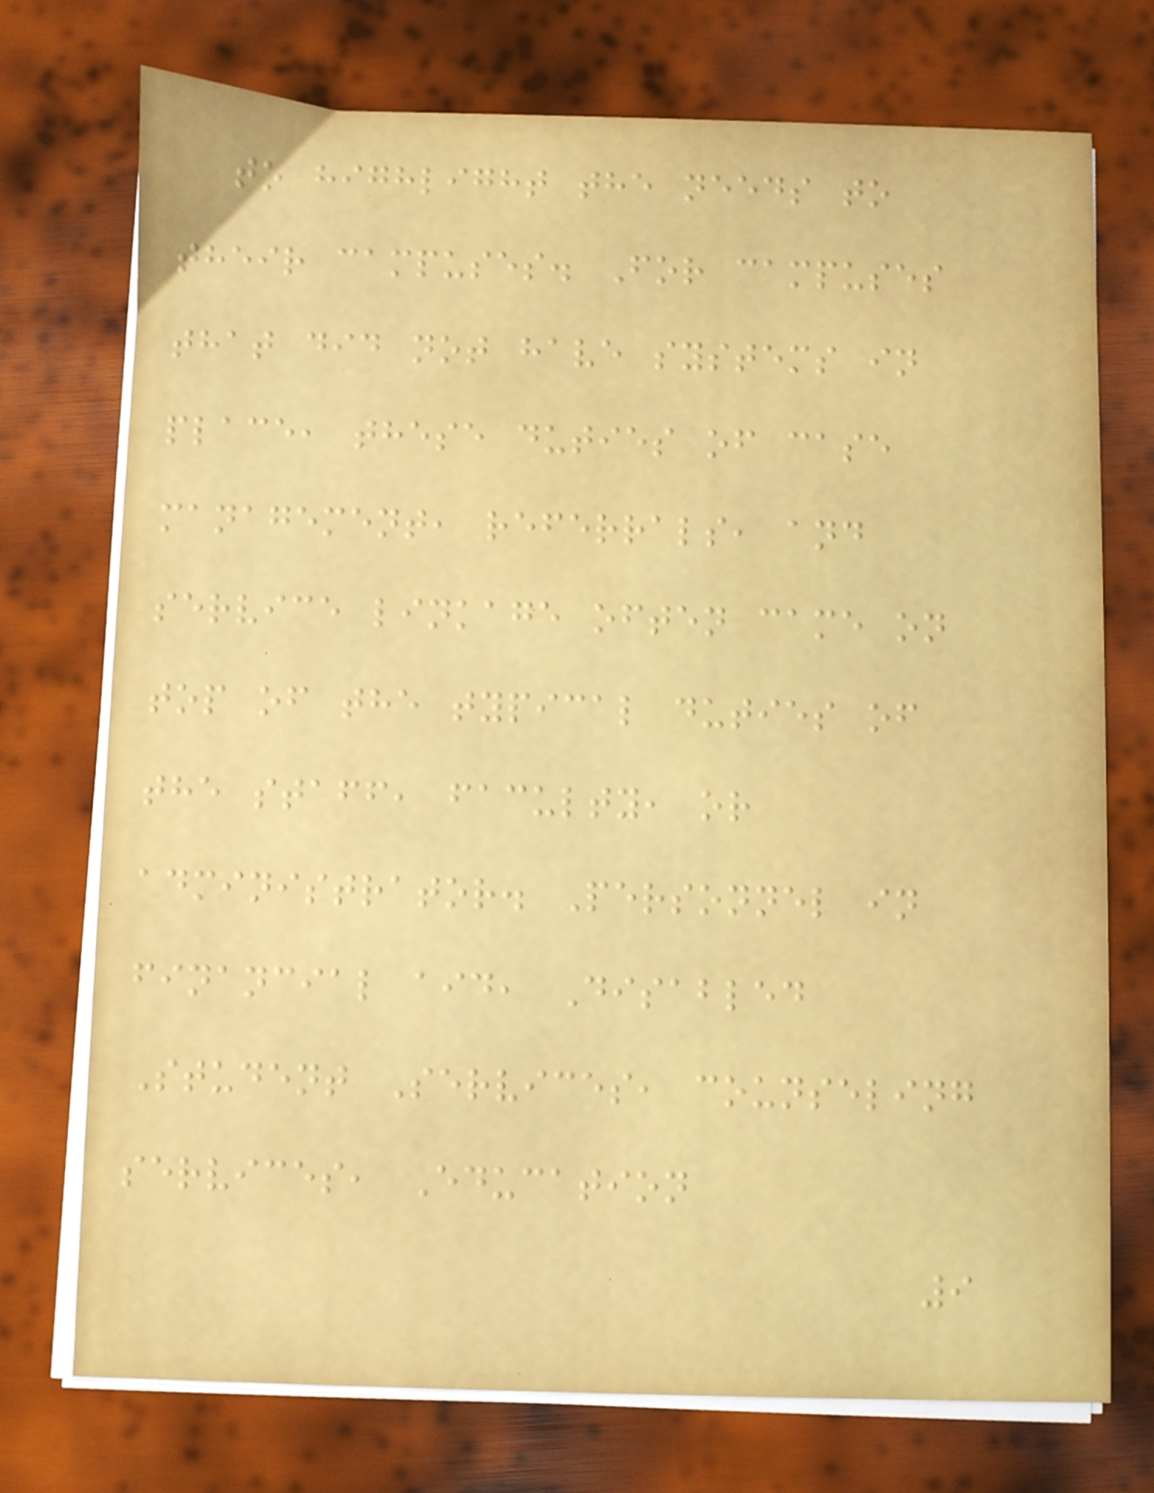to highlight the needs to
their campuses. For campuses
that did not have systems in
place, these duties of case
management, referrals, and
service linkage often came on
top of the typical duties of
the staff, faculty, or
administrator. Personnel in
financial aid, Disabled
Student Services, counseling
services, Education
9
